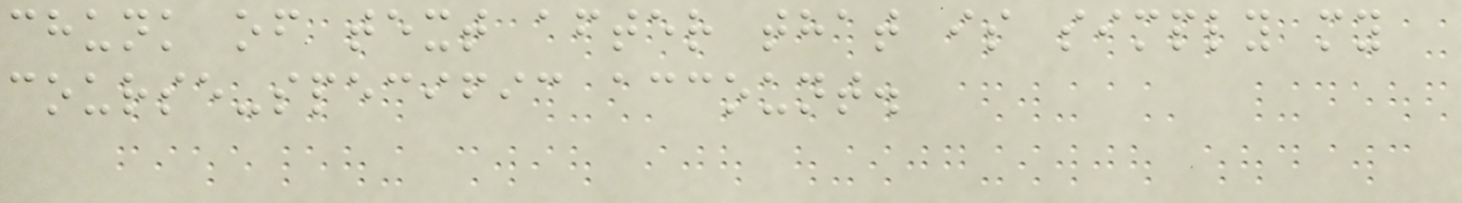chunk of text after that is simply my
course-specific account.
